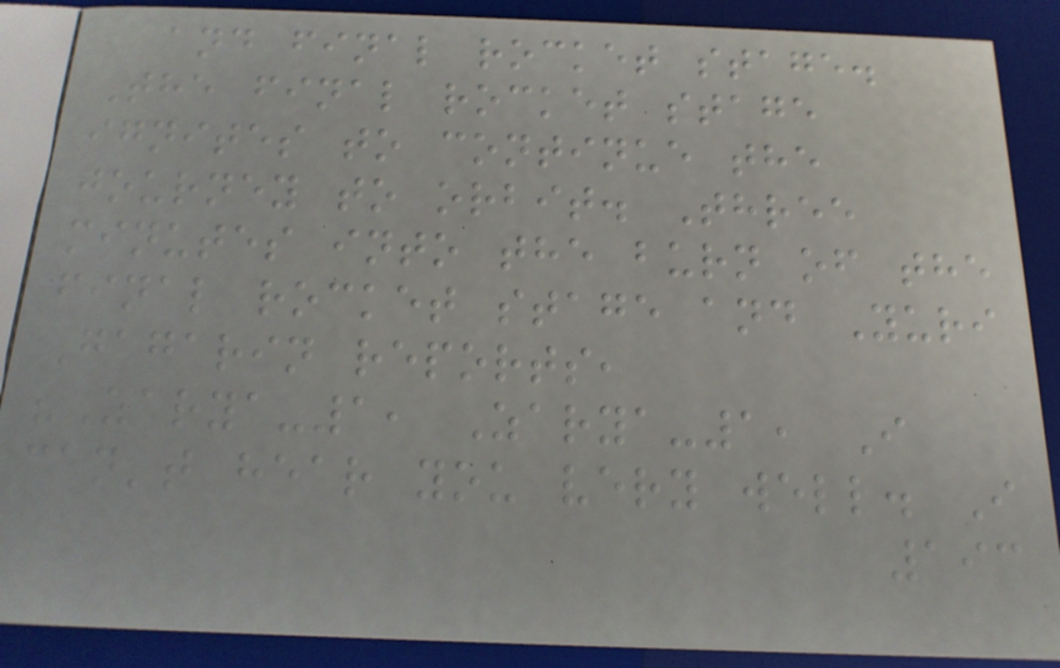and final rocket stage.
The final rocket stage
ignites to continue the
journey to orbit. Three
minutes into the burn of the
final rocket stage and Yuri
Gagarin reports,
"Zarya-1, Zarya-1, I
can't hear you very well. I
193
